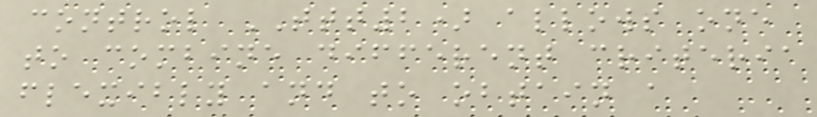control TTT2) allows one
to combine different criteria
flexibly and to obtain a
